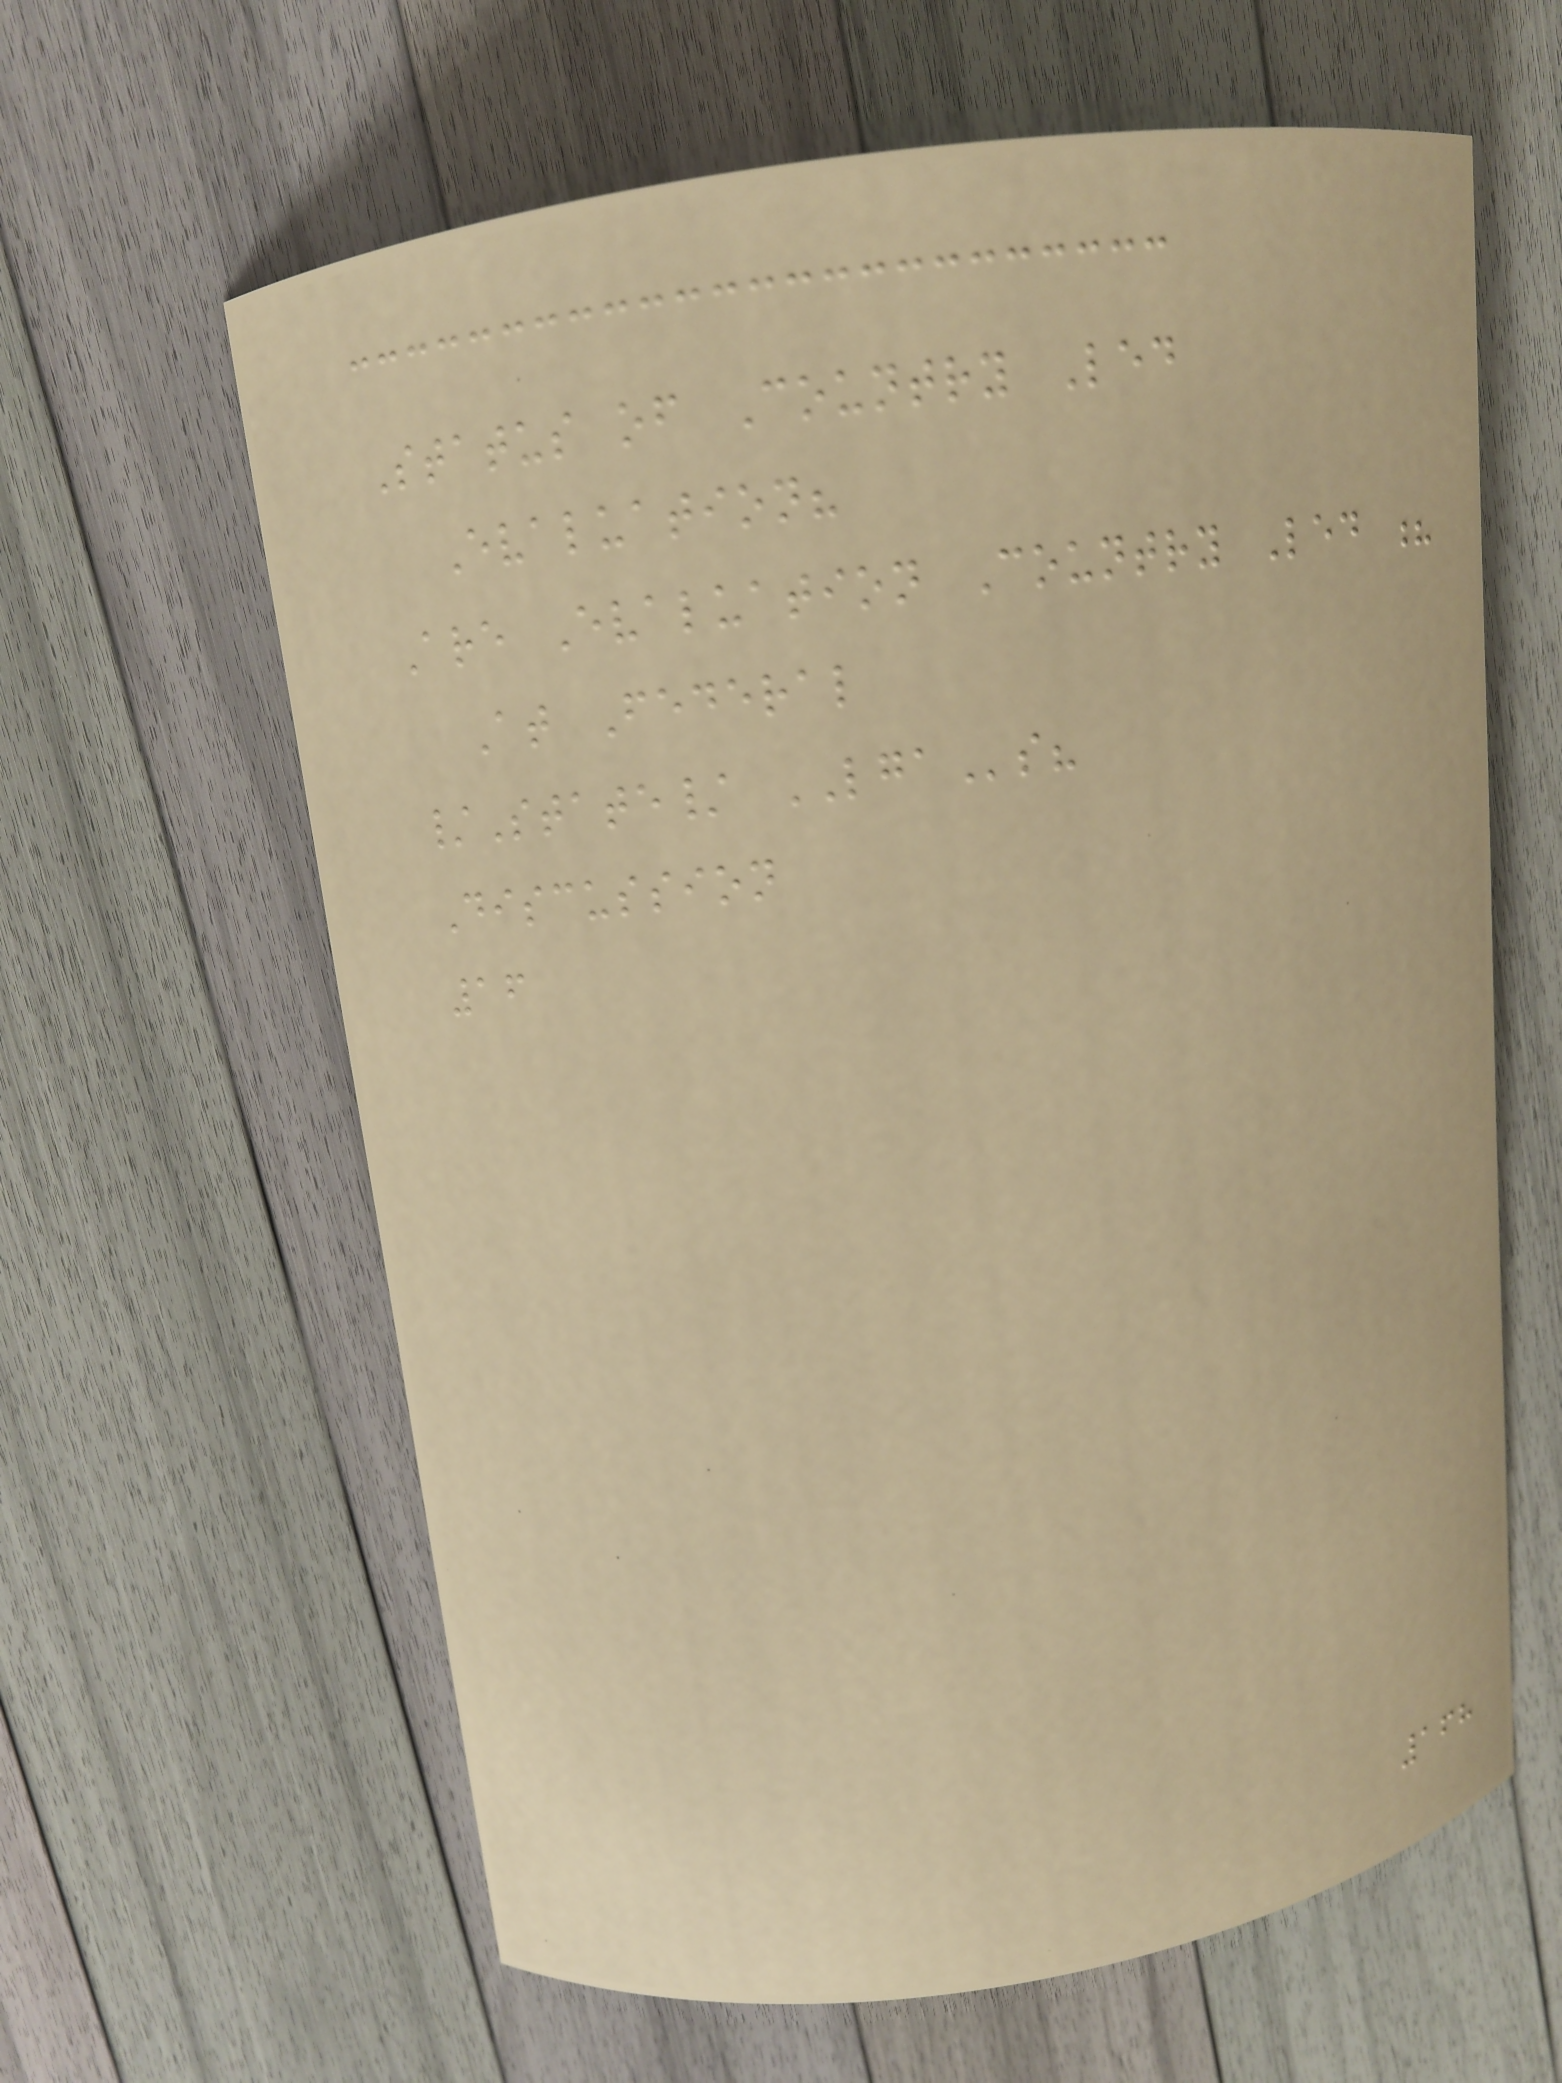Status of Country Led
Evaluation?
Are Evaluation Country Led ?
At Federal
/State/ LGAs?
Discussion
16
168
